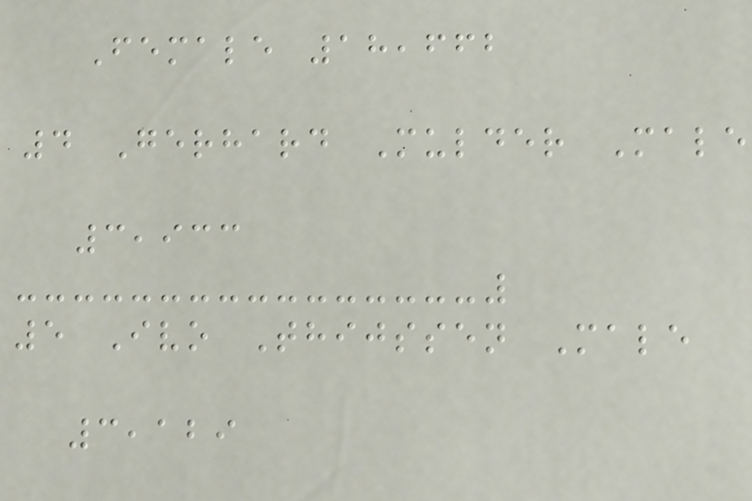Female 18,662
4 Gerhard Mulder Male
3,933
5 Ivo Thijssen Male
3,129
